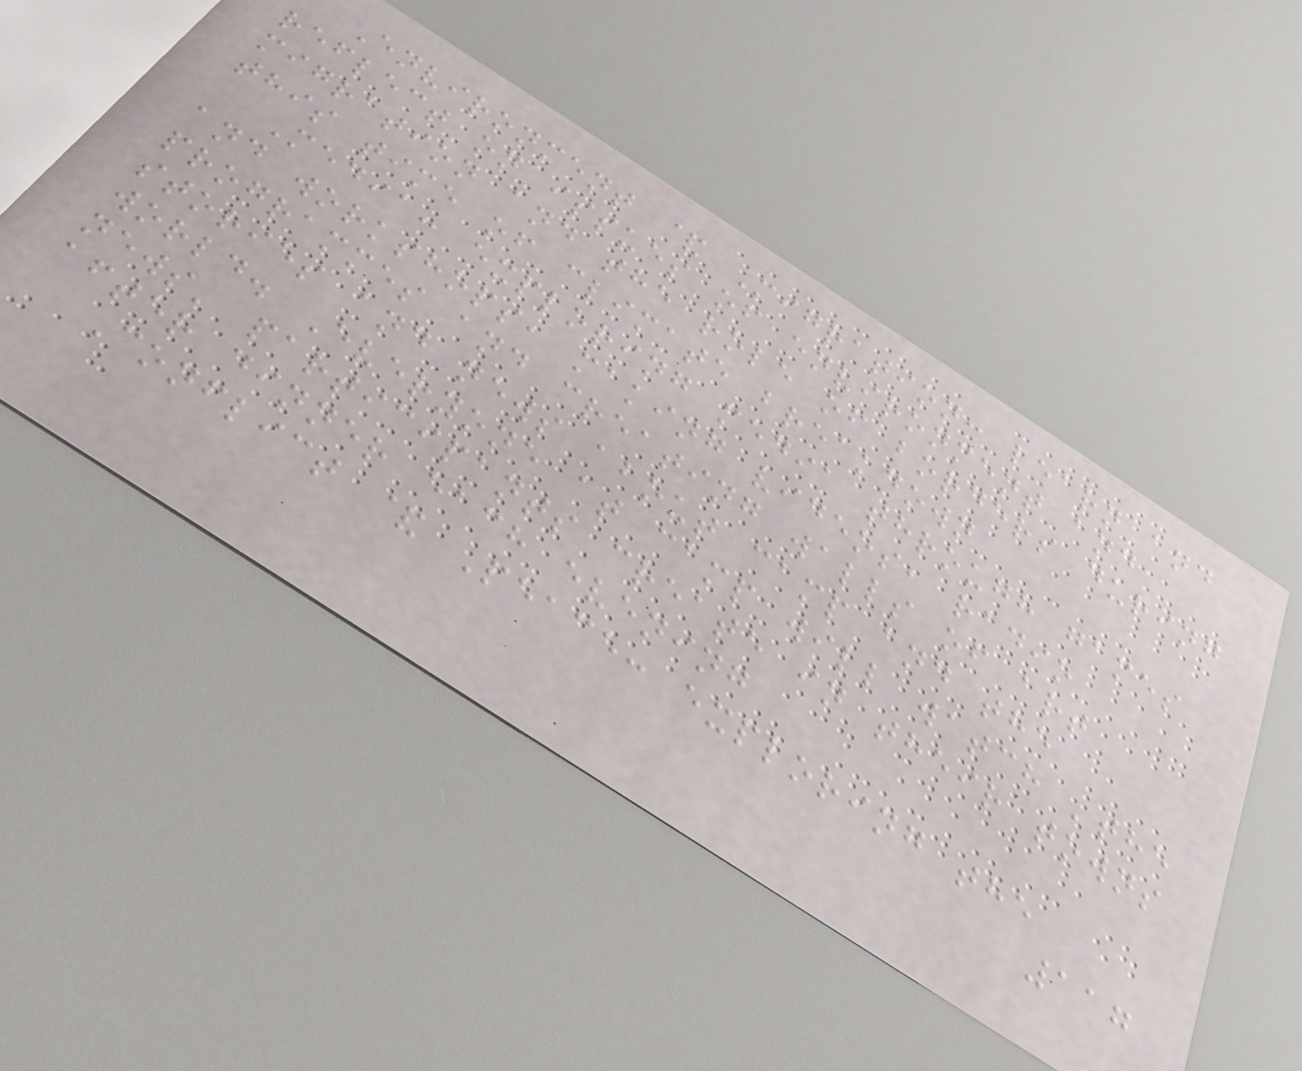Environment & Migration: learn and
reflect on issues of environment and
migration and the role of borders during
this time of climate breakdown
Media: exploring media through games
and workshops, making videos, radio
programmes and creating walls of art
stories and news about camp and the
world. Everyone at camp will watch 'the
news' participants create in their towns
after dinner each evening
Conflict & Peace: exploring the
117
